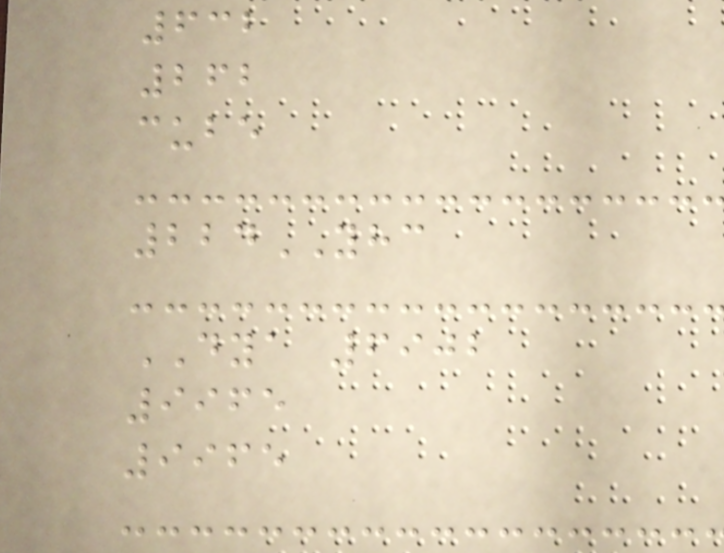632
262
cube
224YHC
DYA 6902
9965
9965
